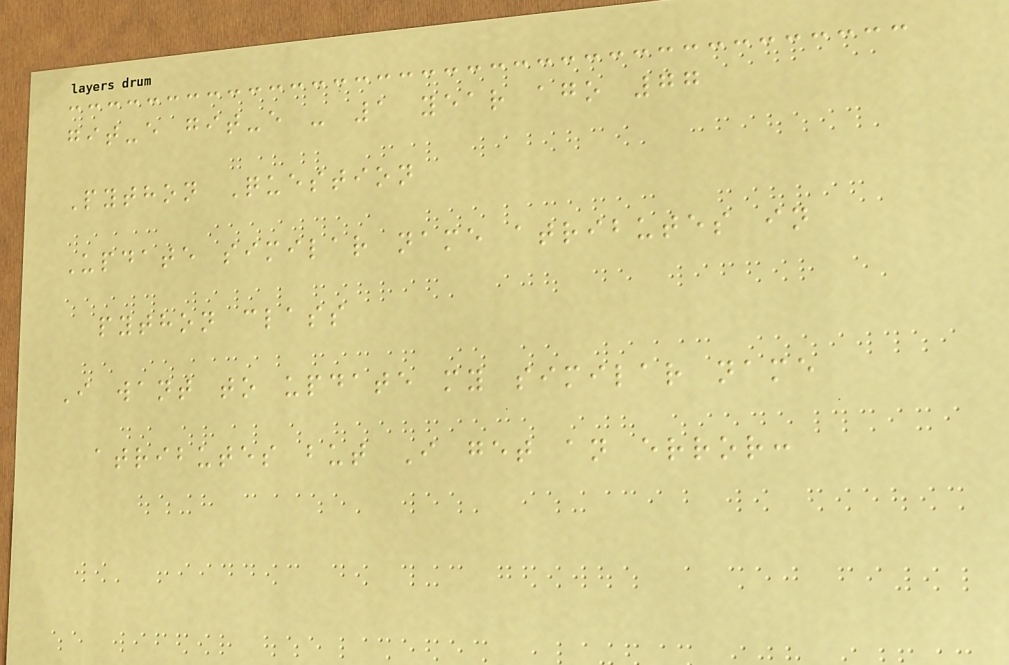git-e git-e - 1 year ago 77
Python Question
Update similar name atributes in
python class
I want to update my similar name
atributes but I get an error:
